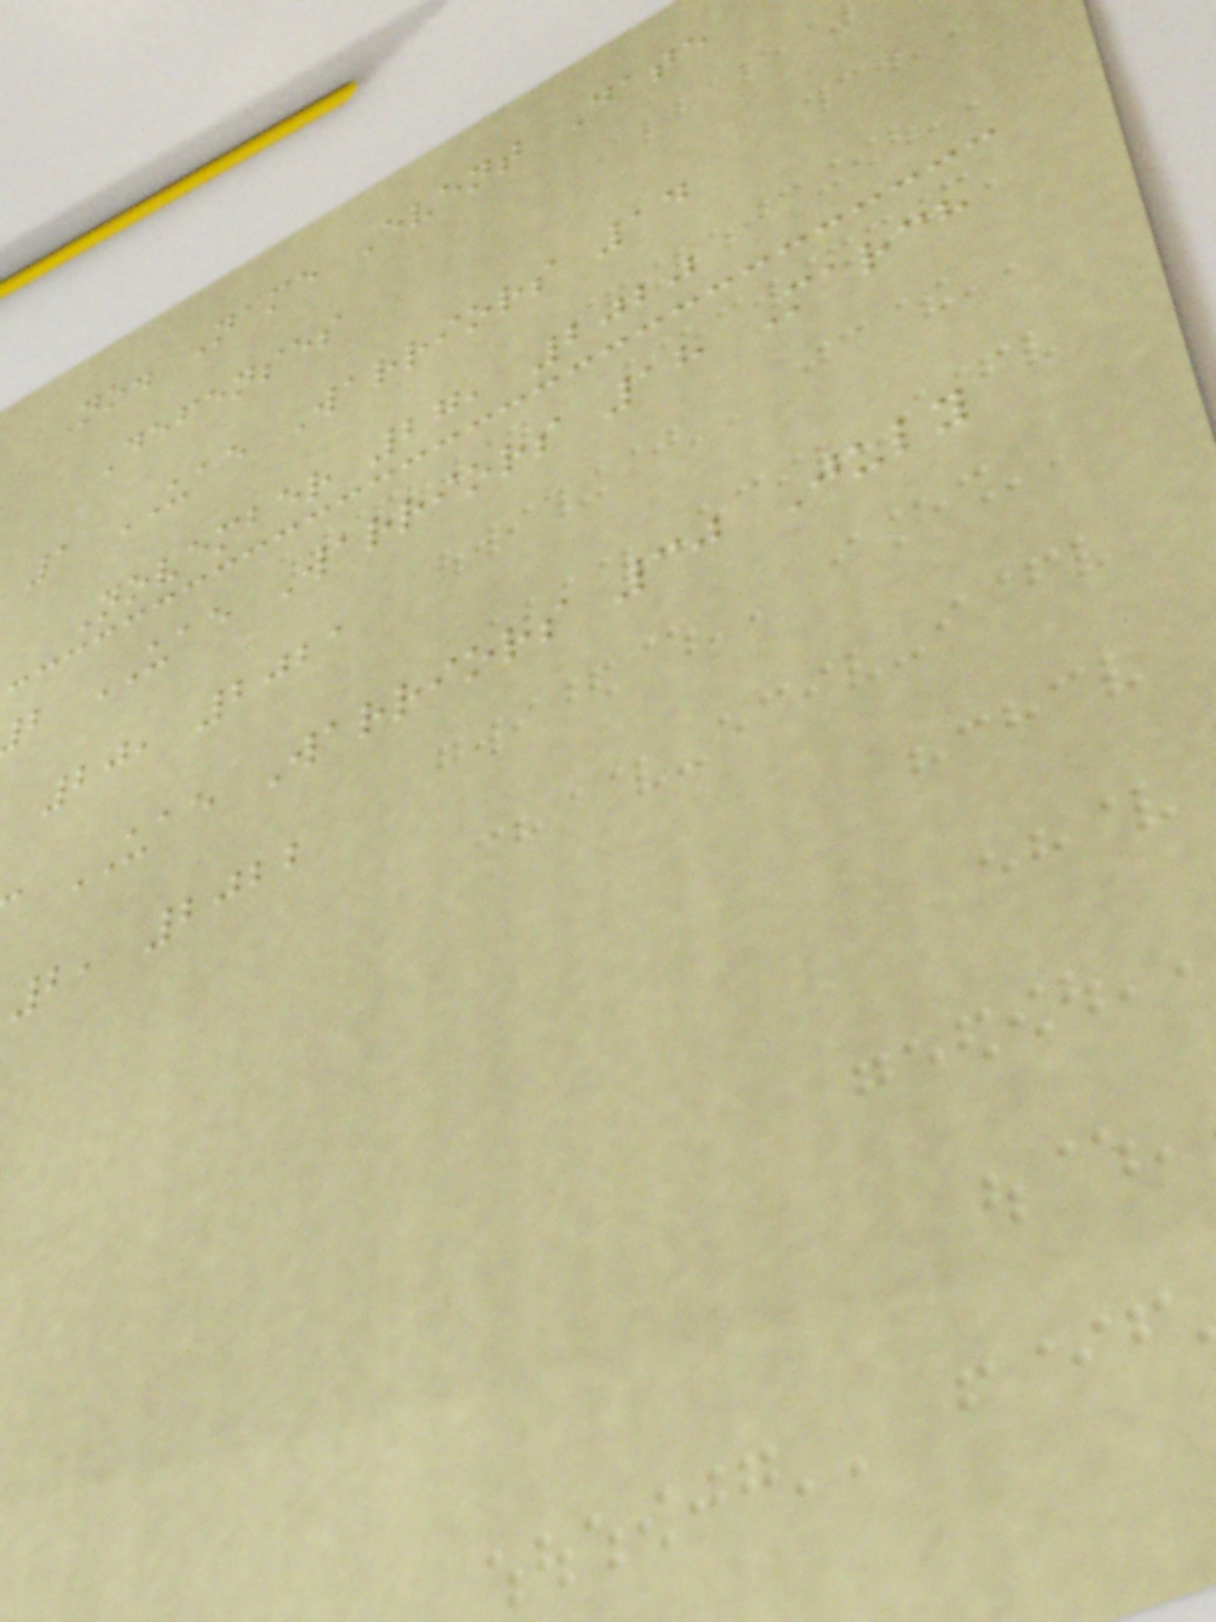No. Name Event Date
Defenses
1 UAE Warriors 14
November 27, 2020
b UAE Warriors 18 March
20, 2021
UAE Warriors 30 July
2, 2022
